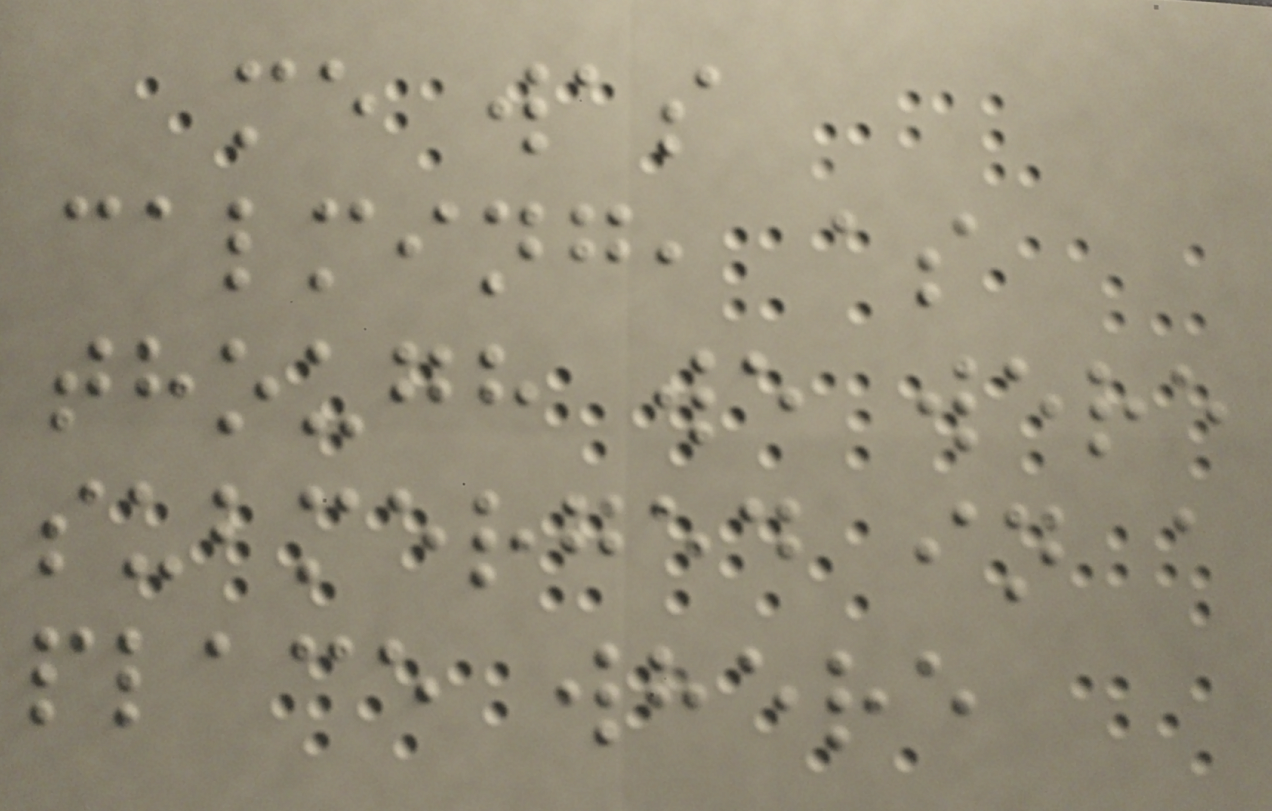me was
calming, as
though we were
submerged in a
place where
